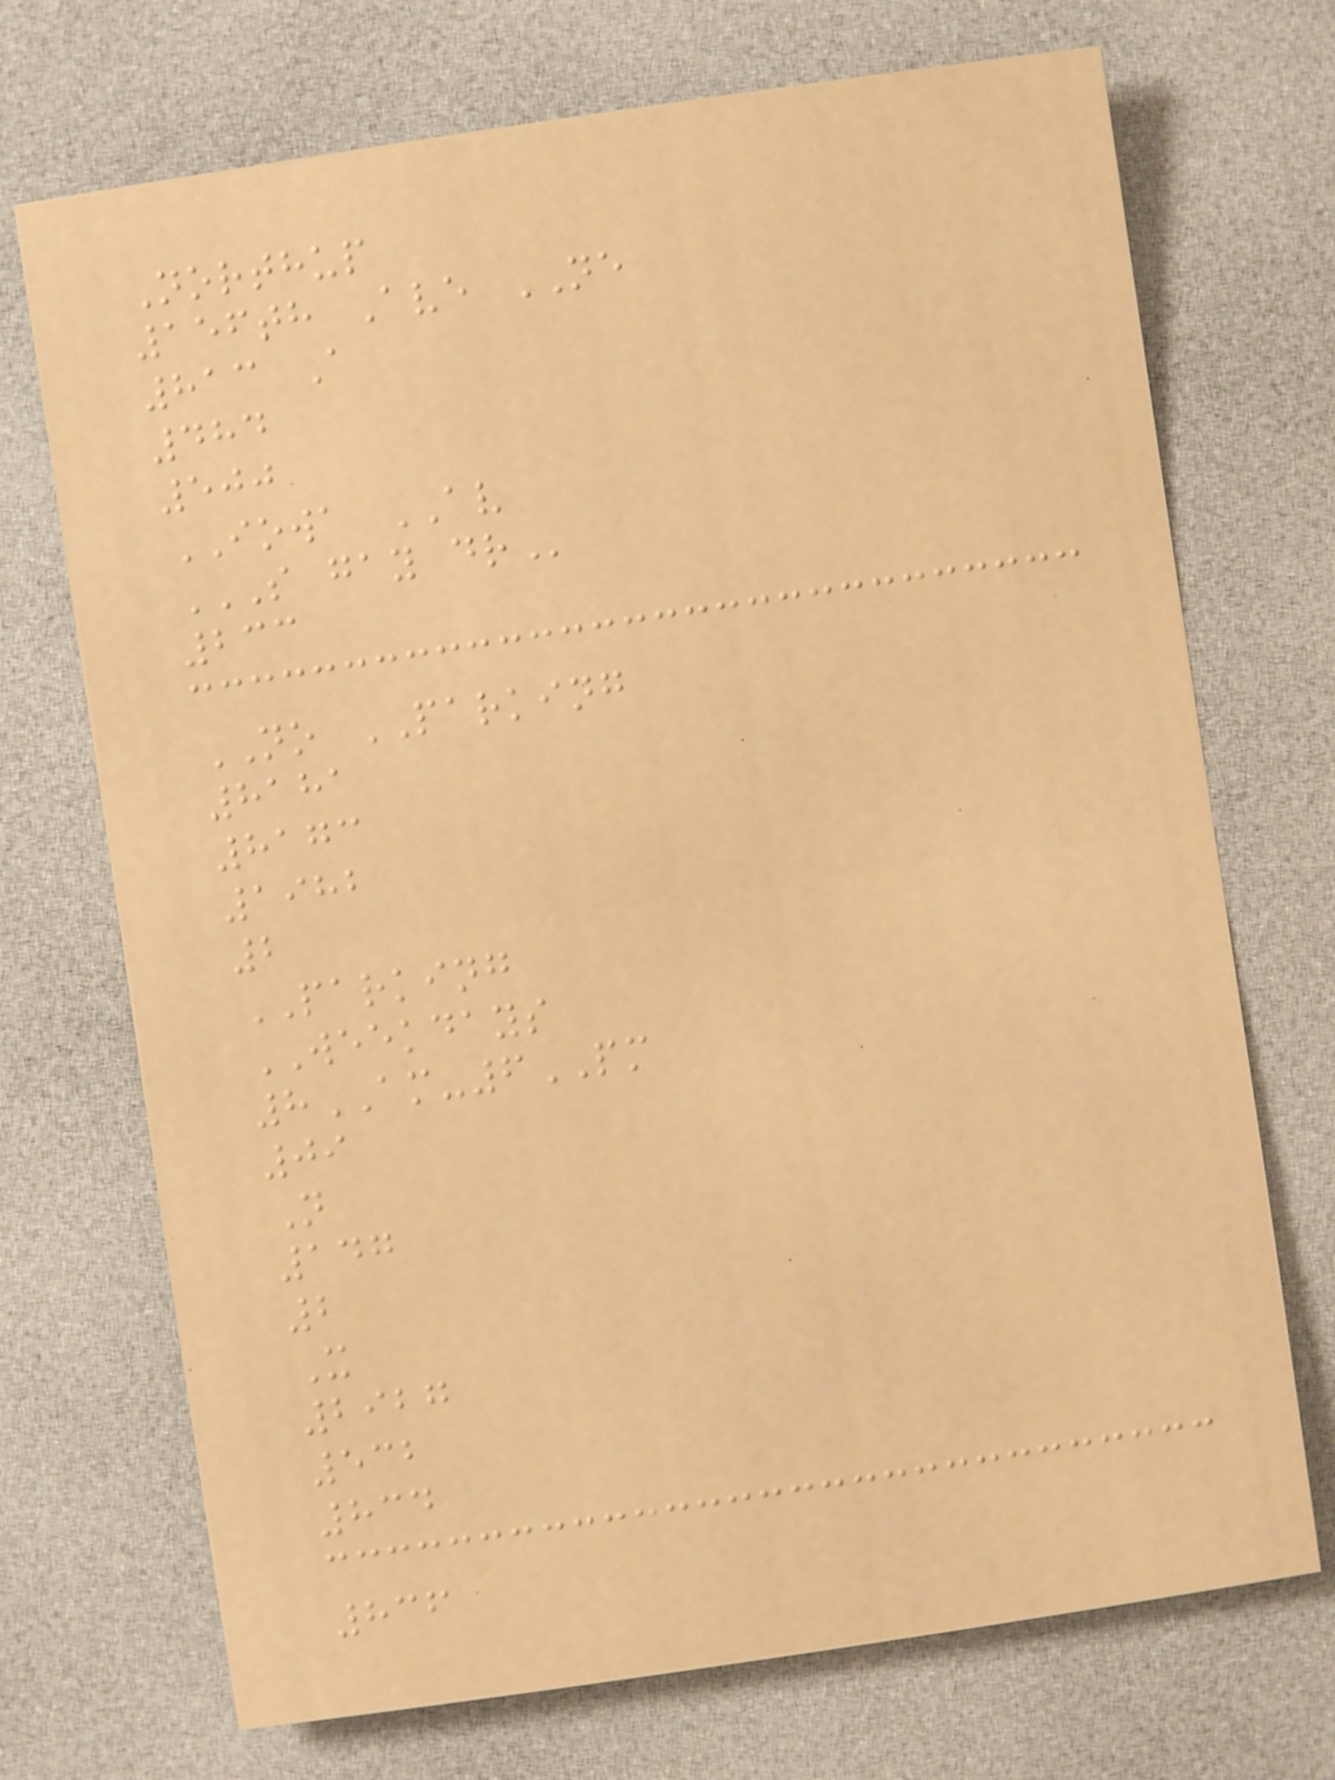Northup
156th Ave NE
813 A
484
500
IOWA AV
S GAY DR
233
NO PARKING
8181
8173
1982
2
PARKING
WEEKDAYS
8AM-6PM
09
N
147
2
X
2927
532
834
836
